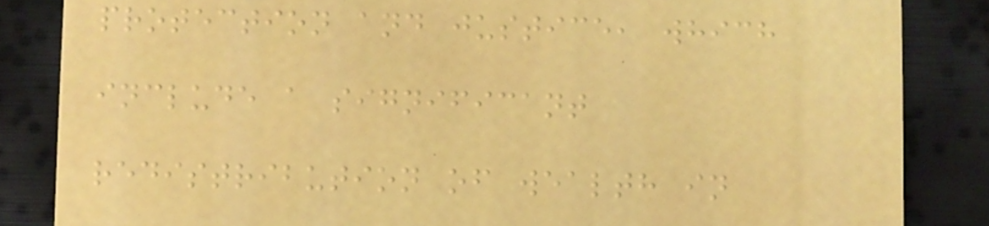protection and justice, which
include a significant
redistribution of wealth in
